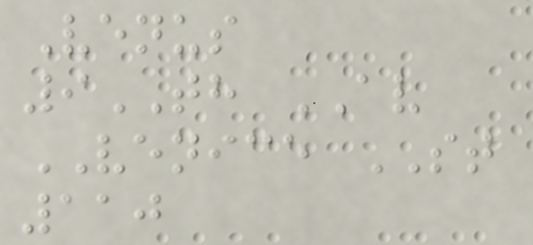Venus
9TH AV
VENICE ST
110
